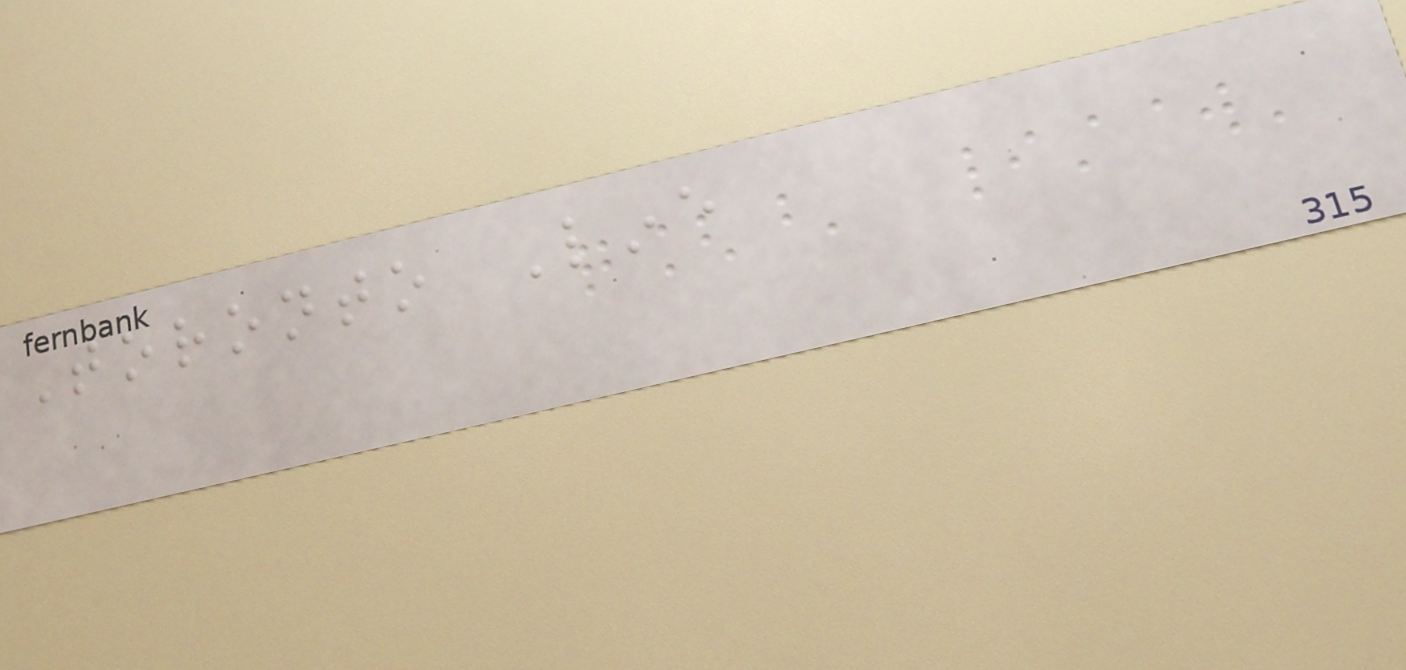Toronto Line
